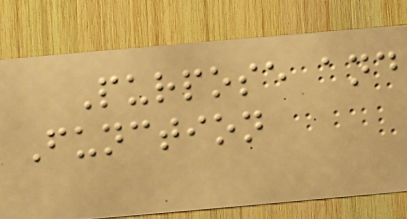Purpose and
Function
